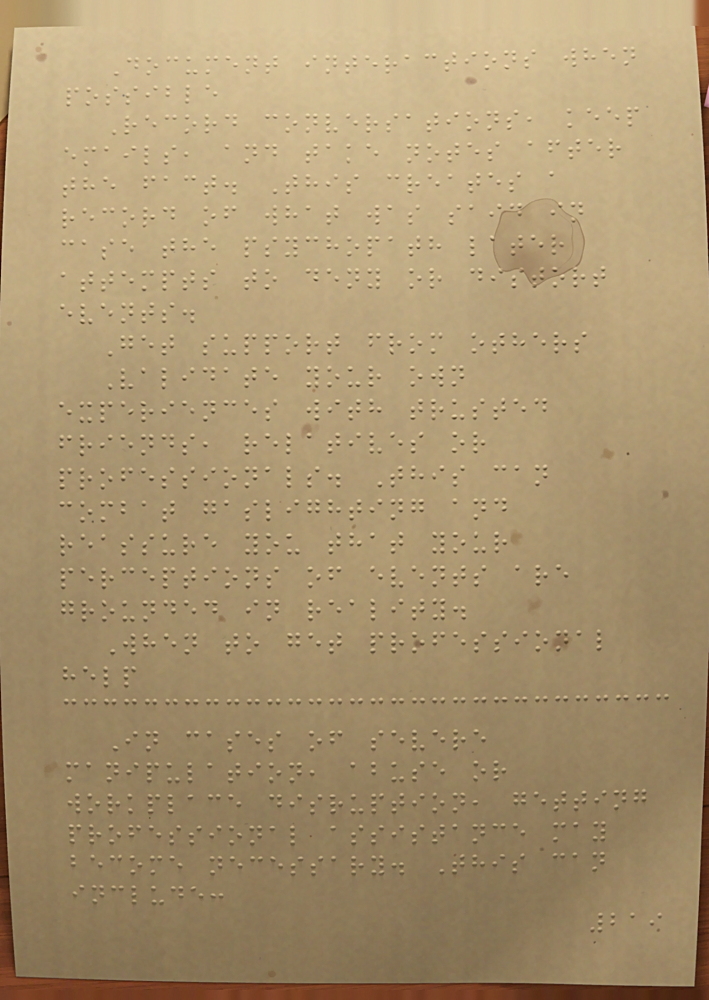Document interactions when
possible
Record conversations, keep
emails, and take notes after
the fact. This creates a
record of what was said in
case the psychopath later
attempts to deny or distort
events.
Get support from others
Validate your own
experiences with trusted
friends, relatives or
professionals. This can
combat gaslighting and
reassure you that your
perceptions of events are
grounded in reality.
When to get professional
help
In cases of severe
manipulation, abuse or
workplace disruption, getting
professional assistance may
become necessary. This can
include:
219
